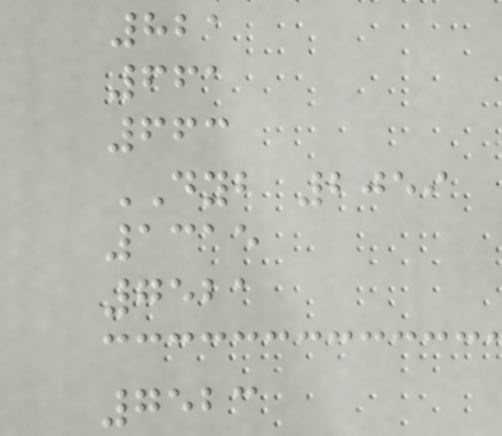821
661
663
DYB 2059
1315
7521
7523
